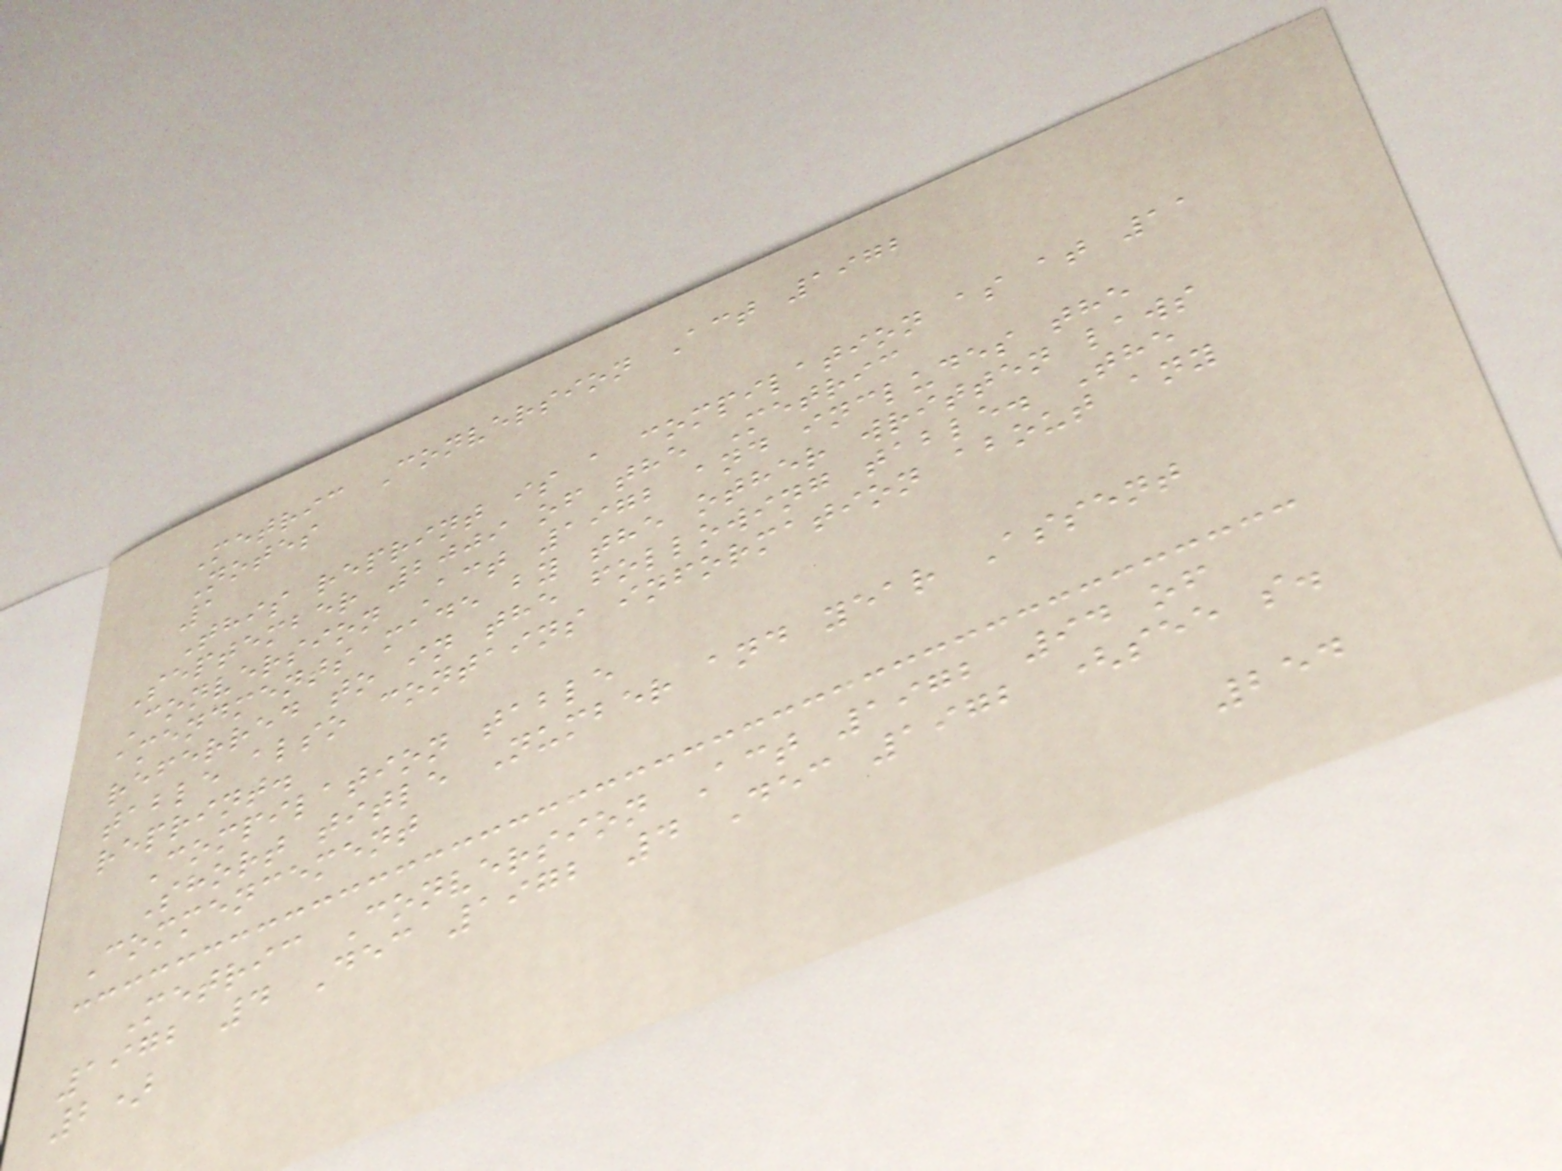Metric Conversion Act 1972
Notes
1
This reprint is a compilation as at 11
September 2009 of the Metric
Conversion Act 1972 and includes the
amendments made by the other written laws
referred to in the following table. The
table also contains information about any
reprint.
Compilation table
Short title Number and year Assent
Commencement
Metric Conversion Act 1972 94 of
1972 4 Dec 1972 4 Dec 1972 (see s.
2)
254
